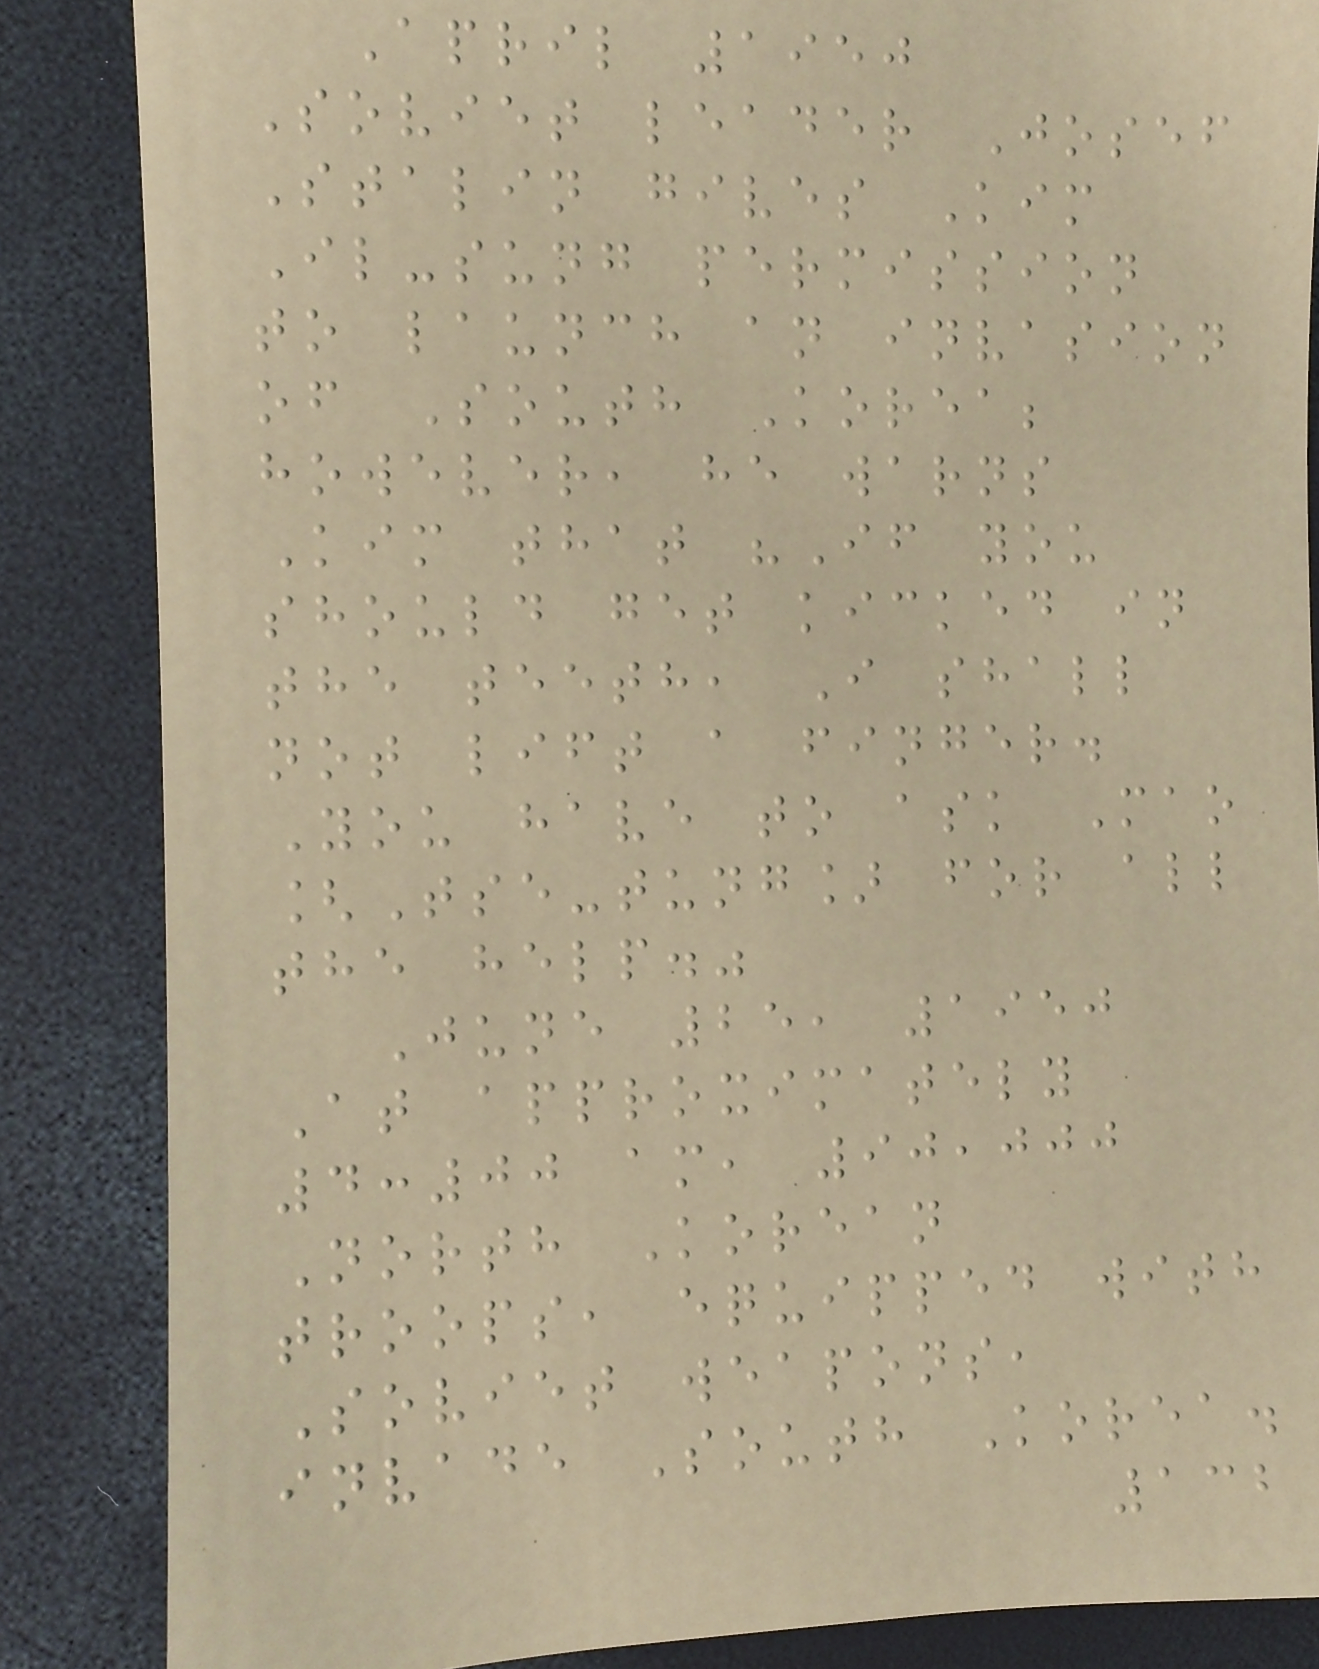April 1950
Soviet leader Josef
Stalin gives Kim
Il-sung permission
to launch an invasion
of South Korea;
however, he warns
Kim that "If you
should get kicked in
the teeth, I shall
not lift a finger.
You have to ask Mao
[Tse-tung] for all
the help."
June 25, 1950
At approximately
4:00 am, 90,000
North Korean
troops, equipped with
Soviet weapons,
invade South Korea.
132
